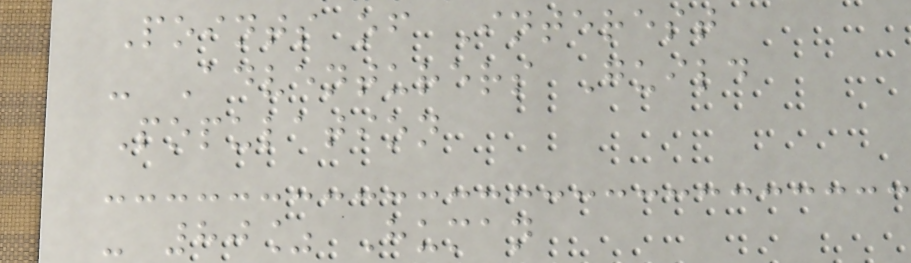Points of Interest
- Adventurers Guild
Population
- 80% Human
